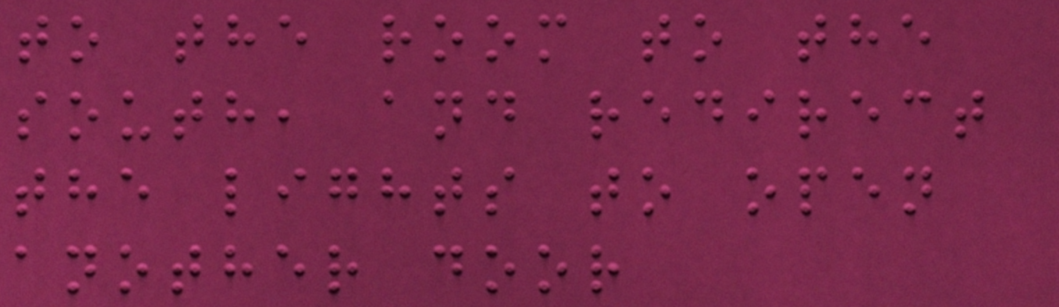to the room to the
south, and redirect
the lights to open
another door
